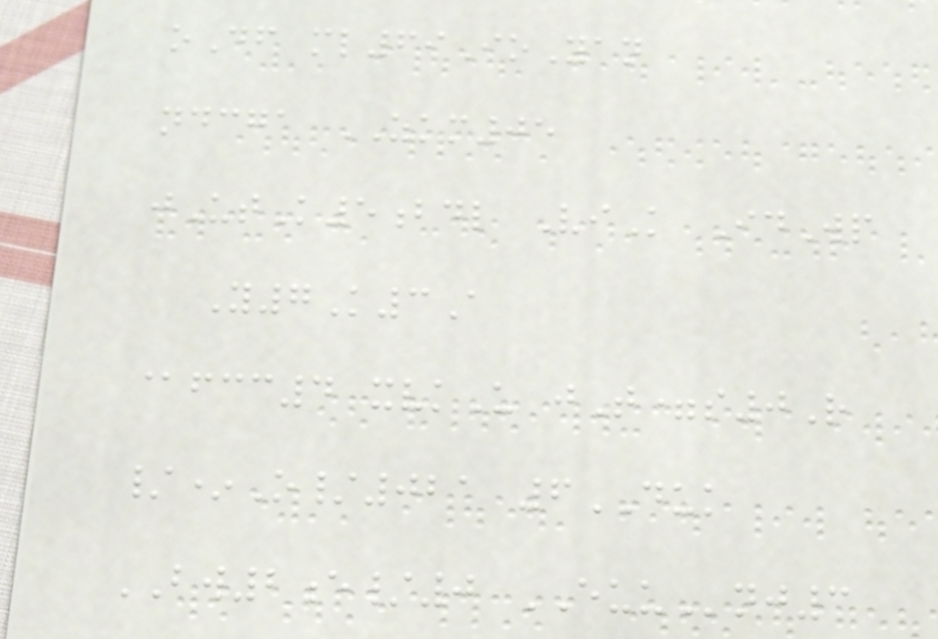oDf ml69IoYan
ndcga ZKM05
jUtK5bdl ViK IdWp
Y7K3A
@fcc4 xvkU jT=s0R
/*O/021 6DUK
BW2e/0 EUUnj3
